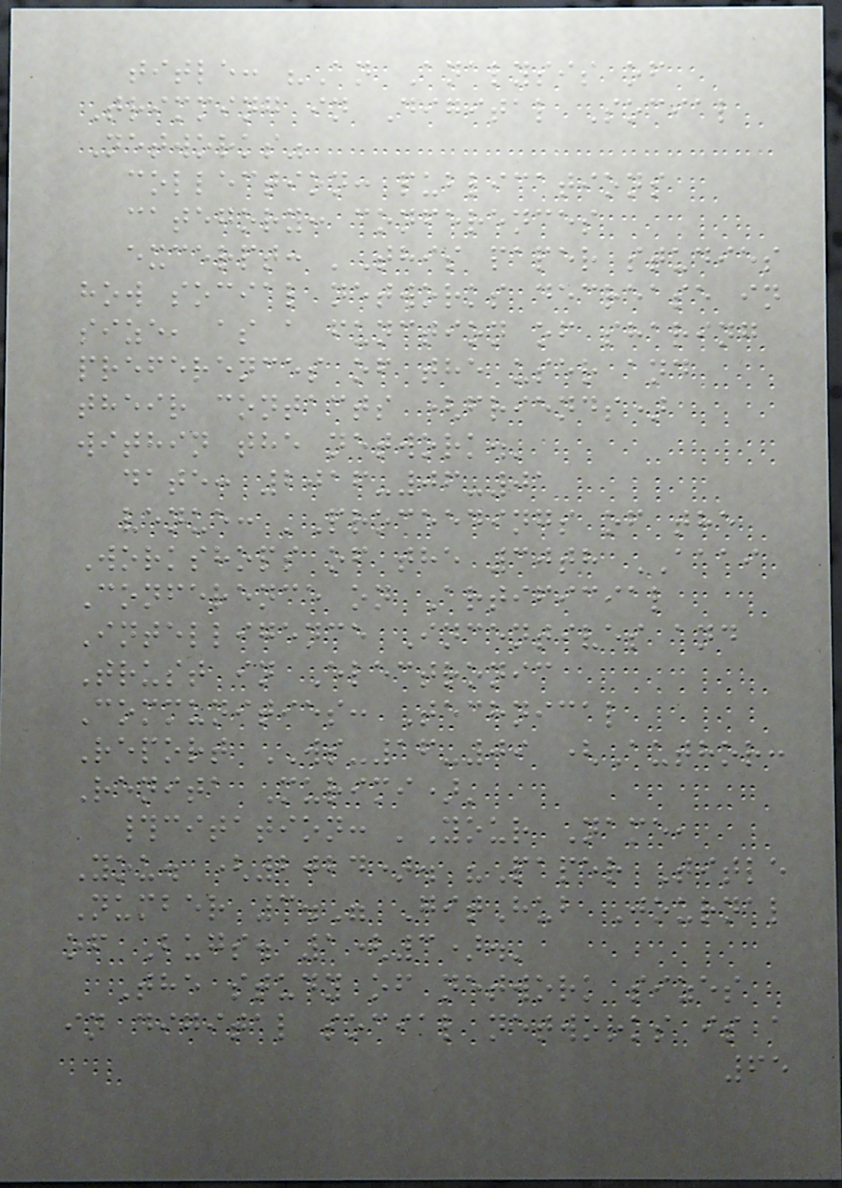title: "An Analysis of
Trimming in Digital Social
Networks"
collection: publications
category: conferences
excerpt: 'This paper studies
how social networks decrease in
size, as a function of sharing
preferences of the user and
their contacts (friends)
within the network.'
date: 2016-06-01
venue: 'Proceedings of the
Workshops of the 30th AAAI
Conference on Artificial
Intelligence Incentives and
Trust in Electronic
Communities: Technical
Report WS-16-09 (Author:
Renita Murimi)'
#citation: 'Your Name,
You. (2024). "Paper Title
Number 3." GitHub Journal
of Bugs. 1(3).'
The study of network sizes
in digital social networks is a
65
